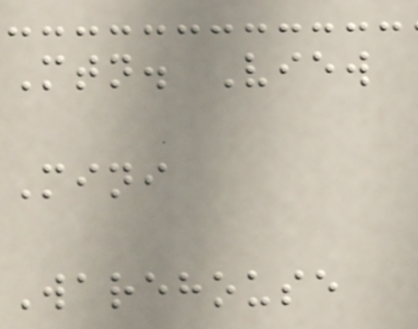Mtn. View
Mini
Warehouse
